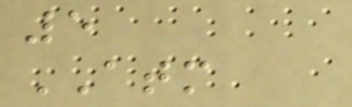5
ATM
